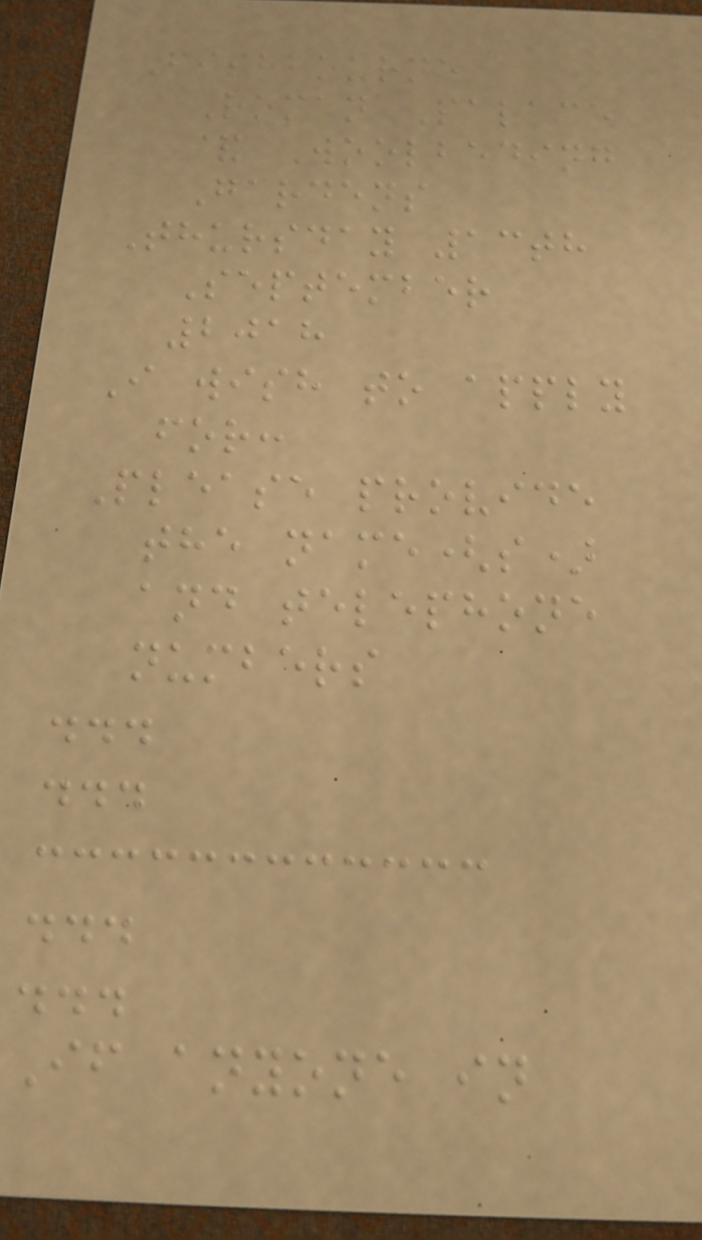Fishbourne
Roman Palace
& Woolbeding
Gardens
Thursday 13th
September
2018
I wish to apply
for:
Please provide
the name(s)
and telephone
numbers
...
...
...
...
If anyone in
